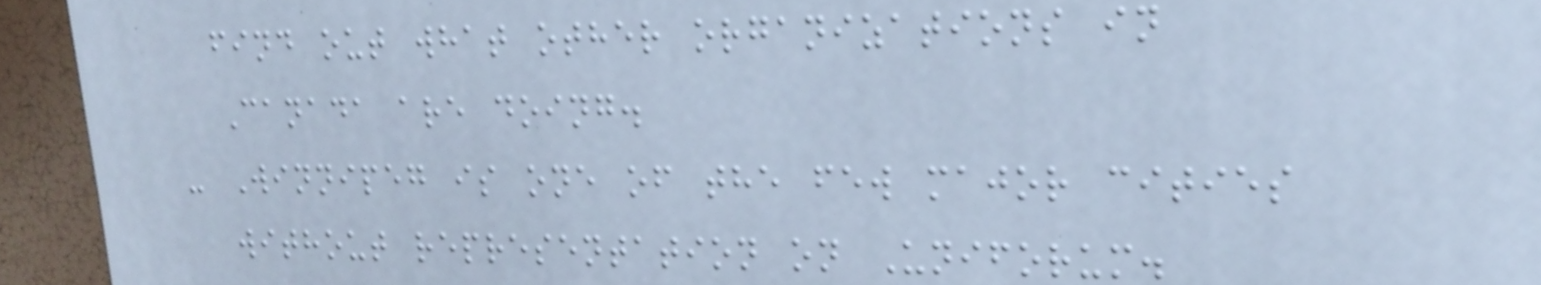find out what other organizations in
Canada are doing.
- Winnipeg is one of the few major cities
without representation on Uniforum.
